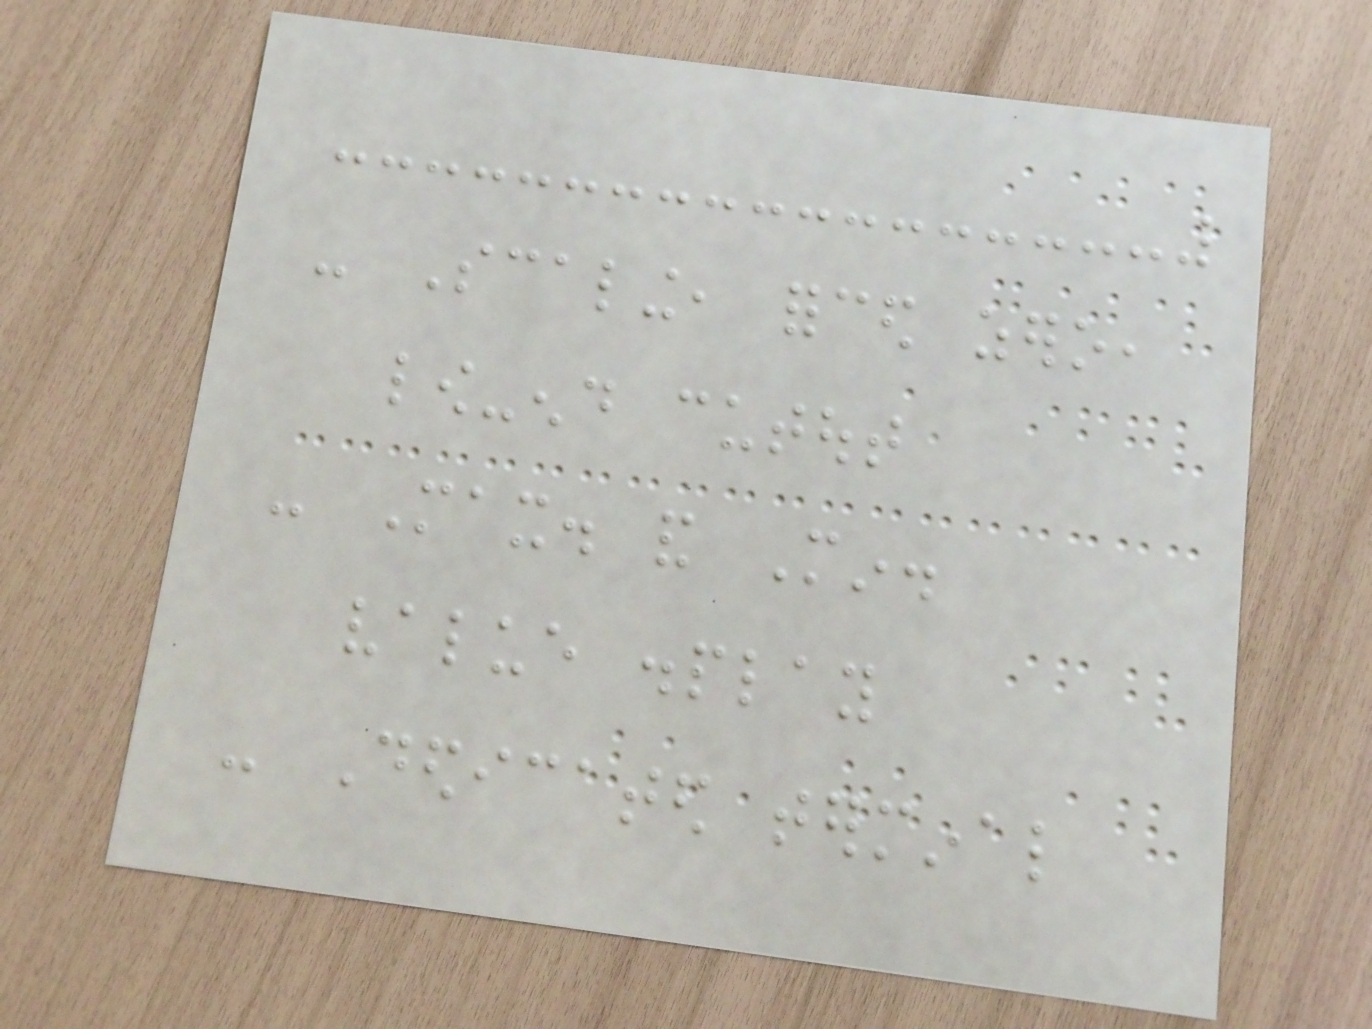- Scaling, forced zero,
low-end cutout
- Max. and Min.
value display
- Dedicated terminal
